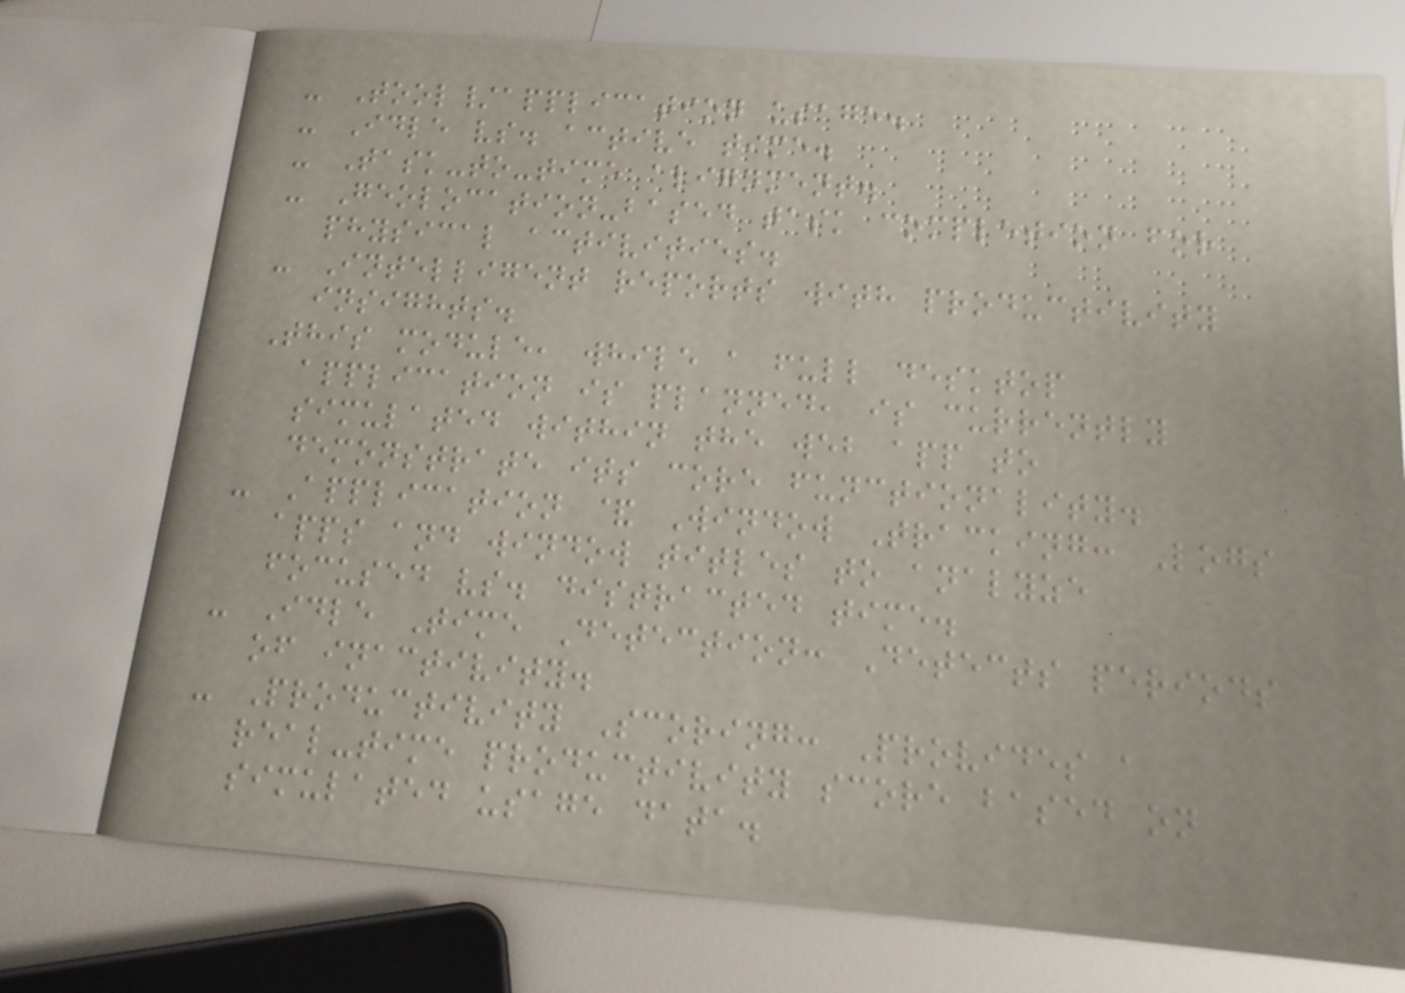- Tool/application usage.
- Idle vs. active time.
- Task-to-time alignment.
- Geolocation-based task completion for
physical activities.
- Intelligent reports with productivity
insights.
This module, while a full desktop
application is planned, is currently
simulated within the web app to
demonstrate its core functionality.
- Application & Window Tracking: Logs
apps and window titles to analyze
focused vs. distracted time.
- Idle Time Detection: Detects periods
of inactivity.
- Productivity Scoring: Provides a
real-time productivity score based on
simulated usage data.
